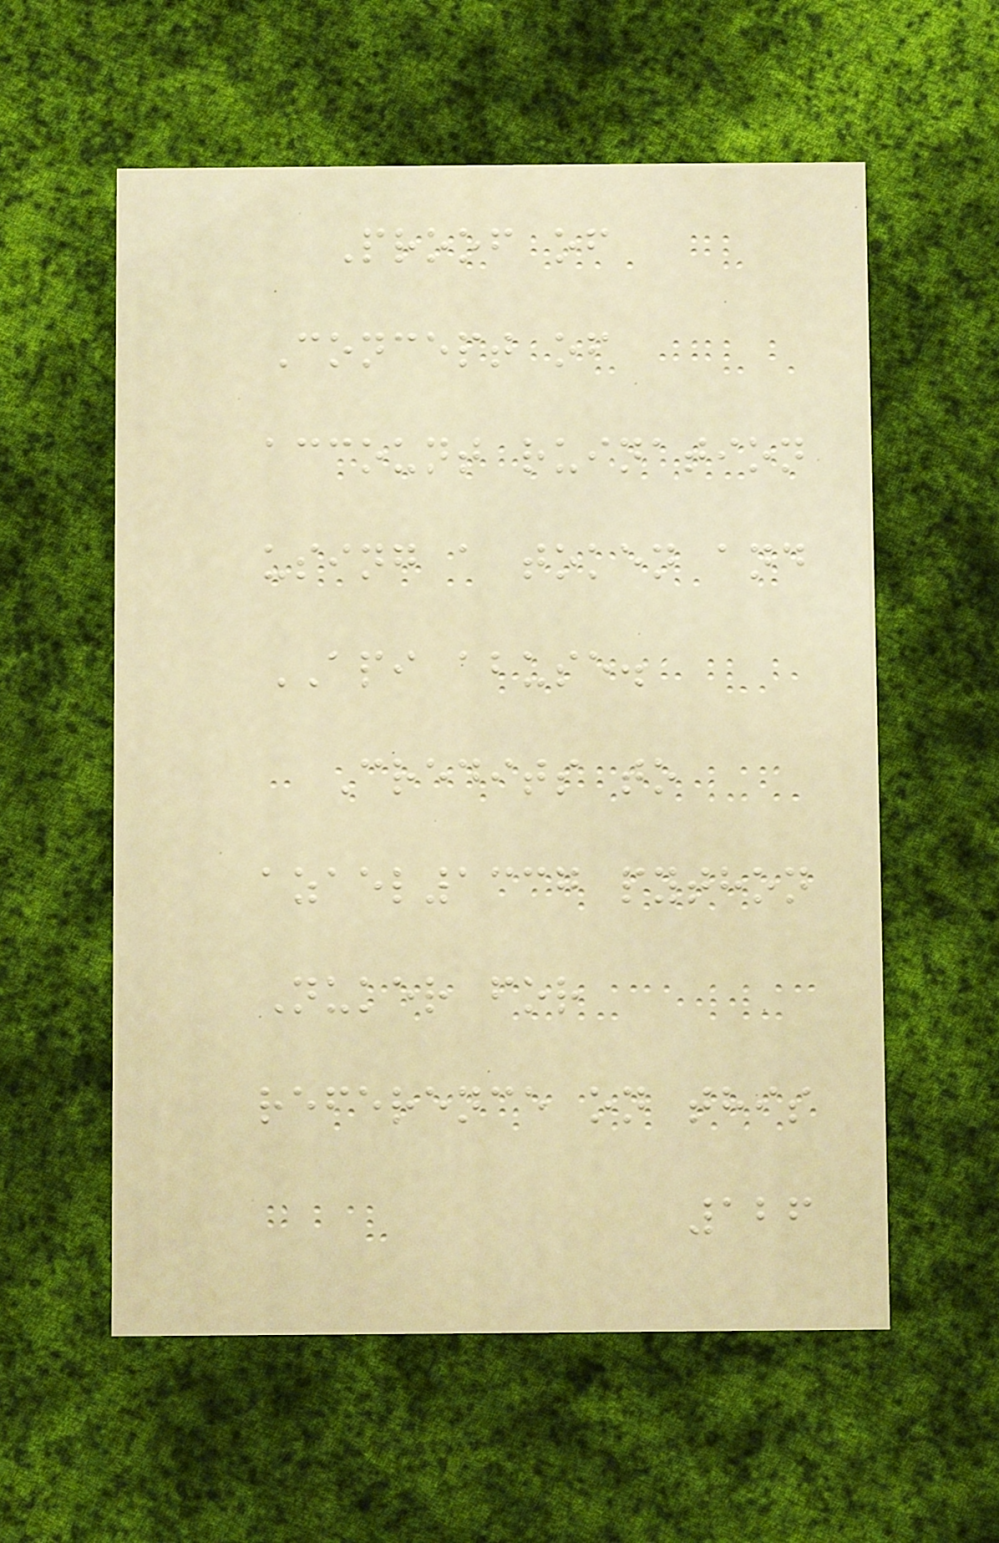Proof of
Concept of
account ruination
using a token and
API abuse.
Credits to
azael1337 python
Nuker for
reference on this
126
